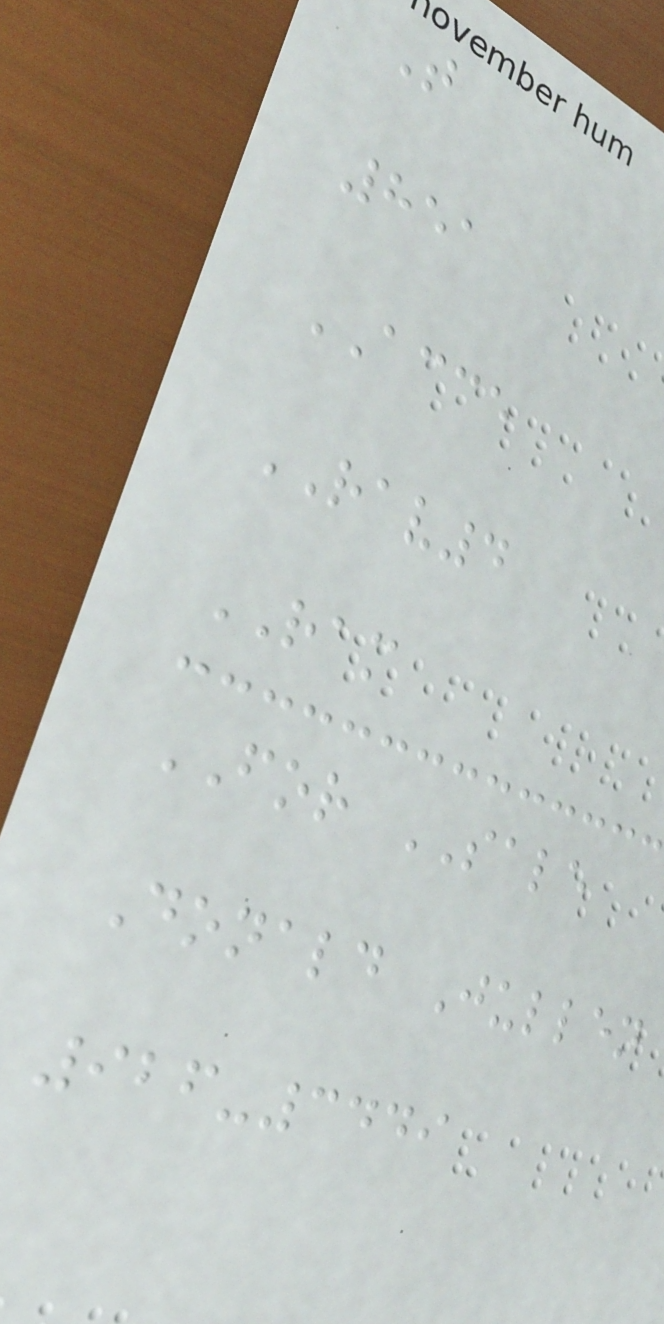T
851
ACCE
RAV4
RAM
FOR SALE
Donald Jullen
926-3449
